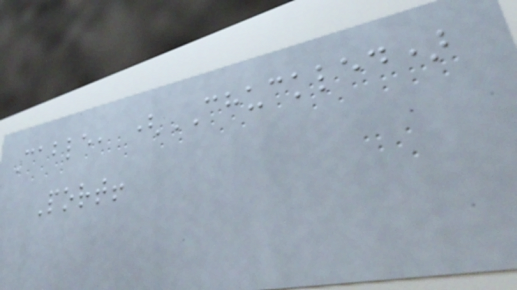Cable, (CHUCKLED)
Port!
